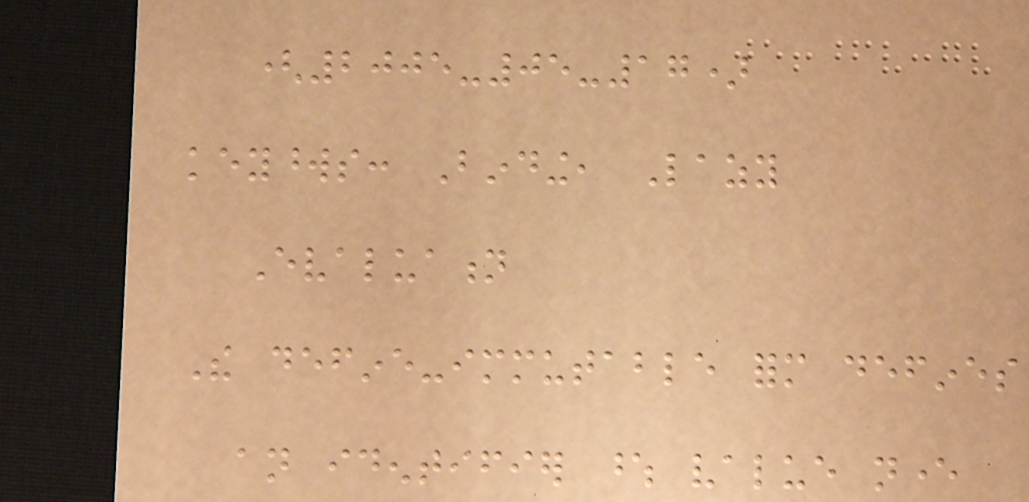(2005-05-17)
keywords: Binding, Lazy
Evaluation
The define-immutable form defines
an identifier whose value never
